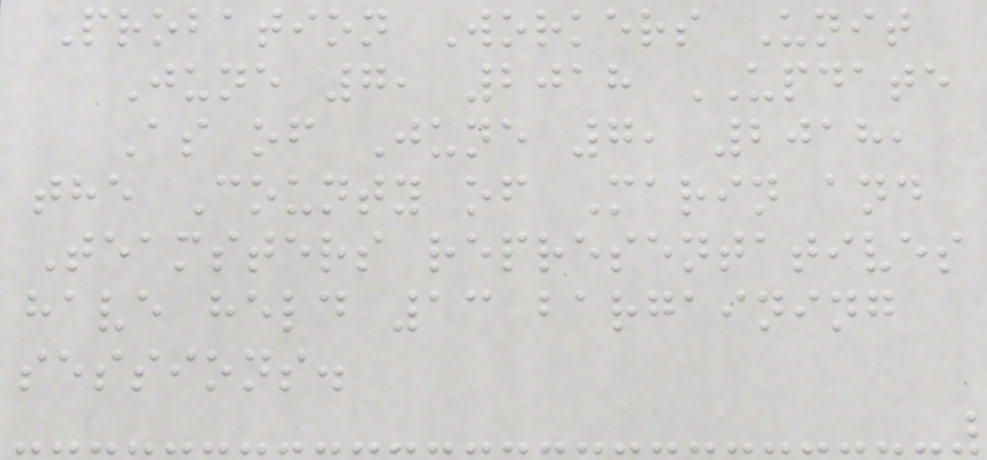Probation Workers Unit
June 7, 2018 UPDATE
As of June 7, 2018,
the County of Marin and
Teamsters representatives
have held 13 bargaining
sessions.
